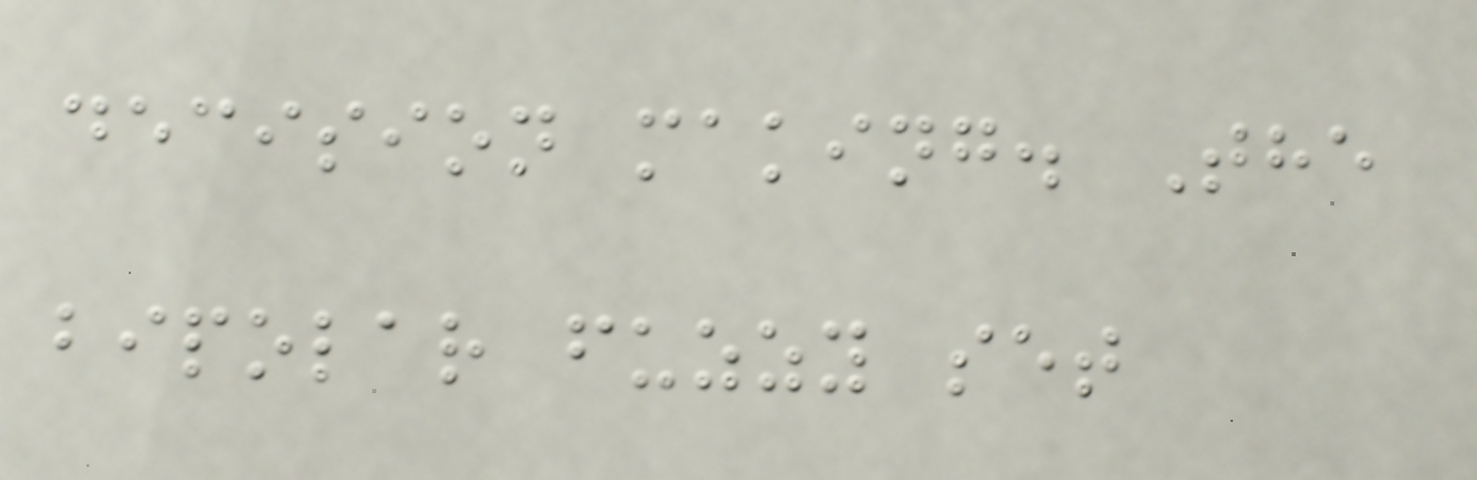decision making. The
bipolar fuzzy set
